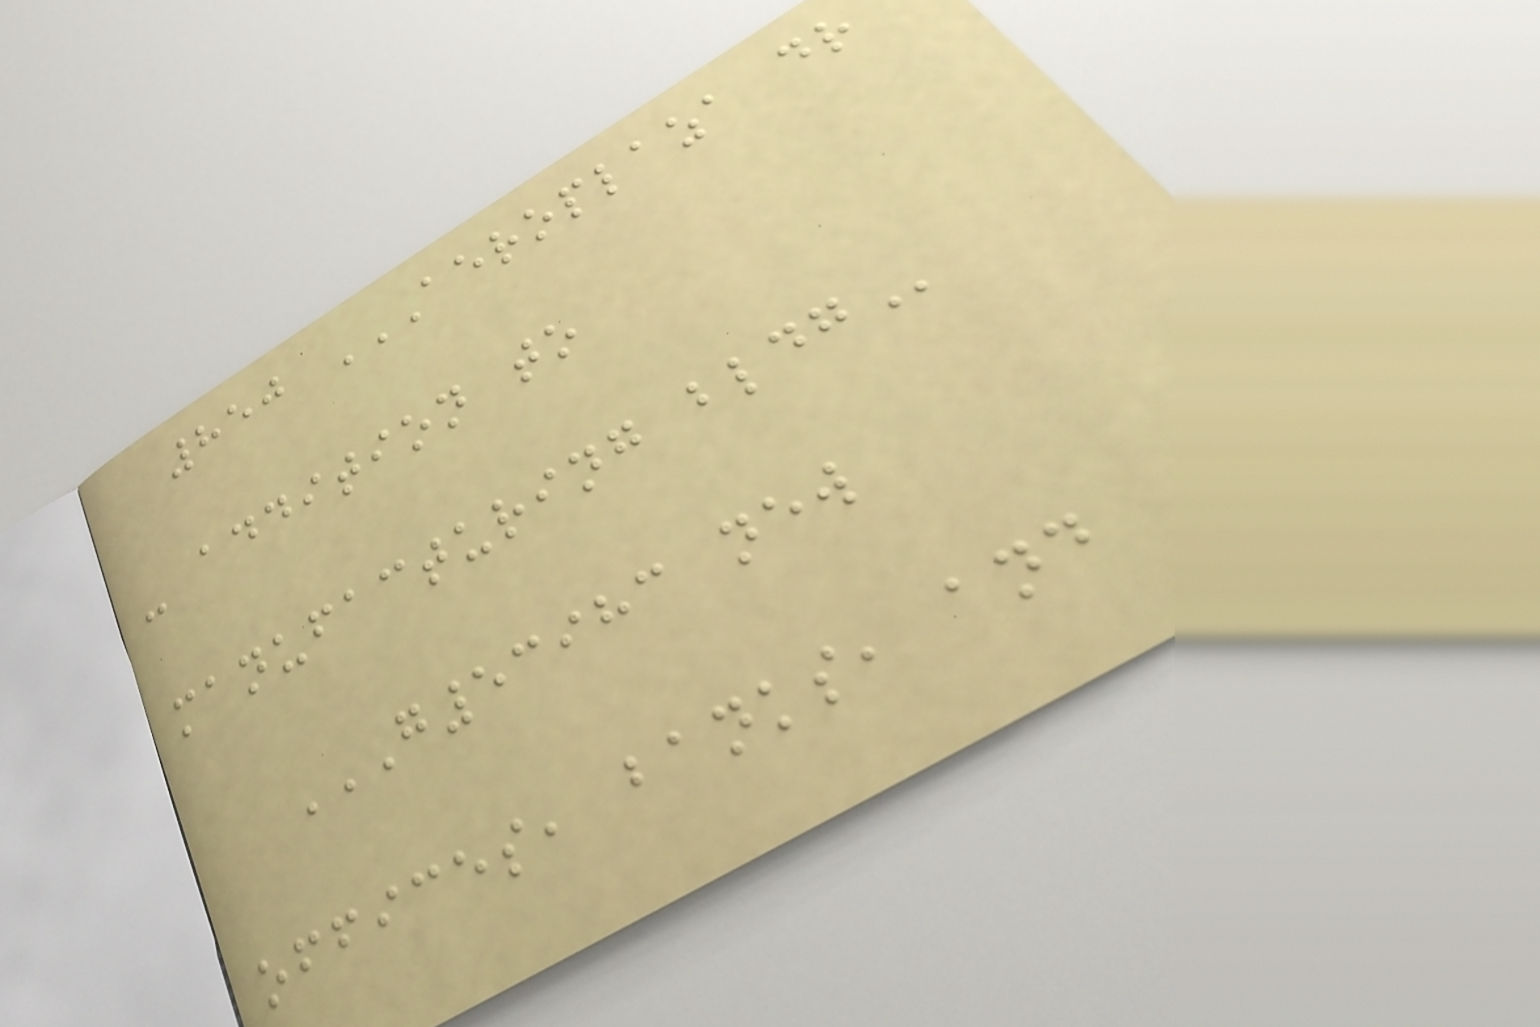850 AEROPLAZA DR
- ADDITION TO
MANUFACTURING BLDG
G53983 NEW
OFFICES, BANKS, AND
